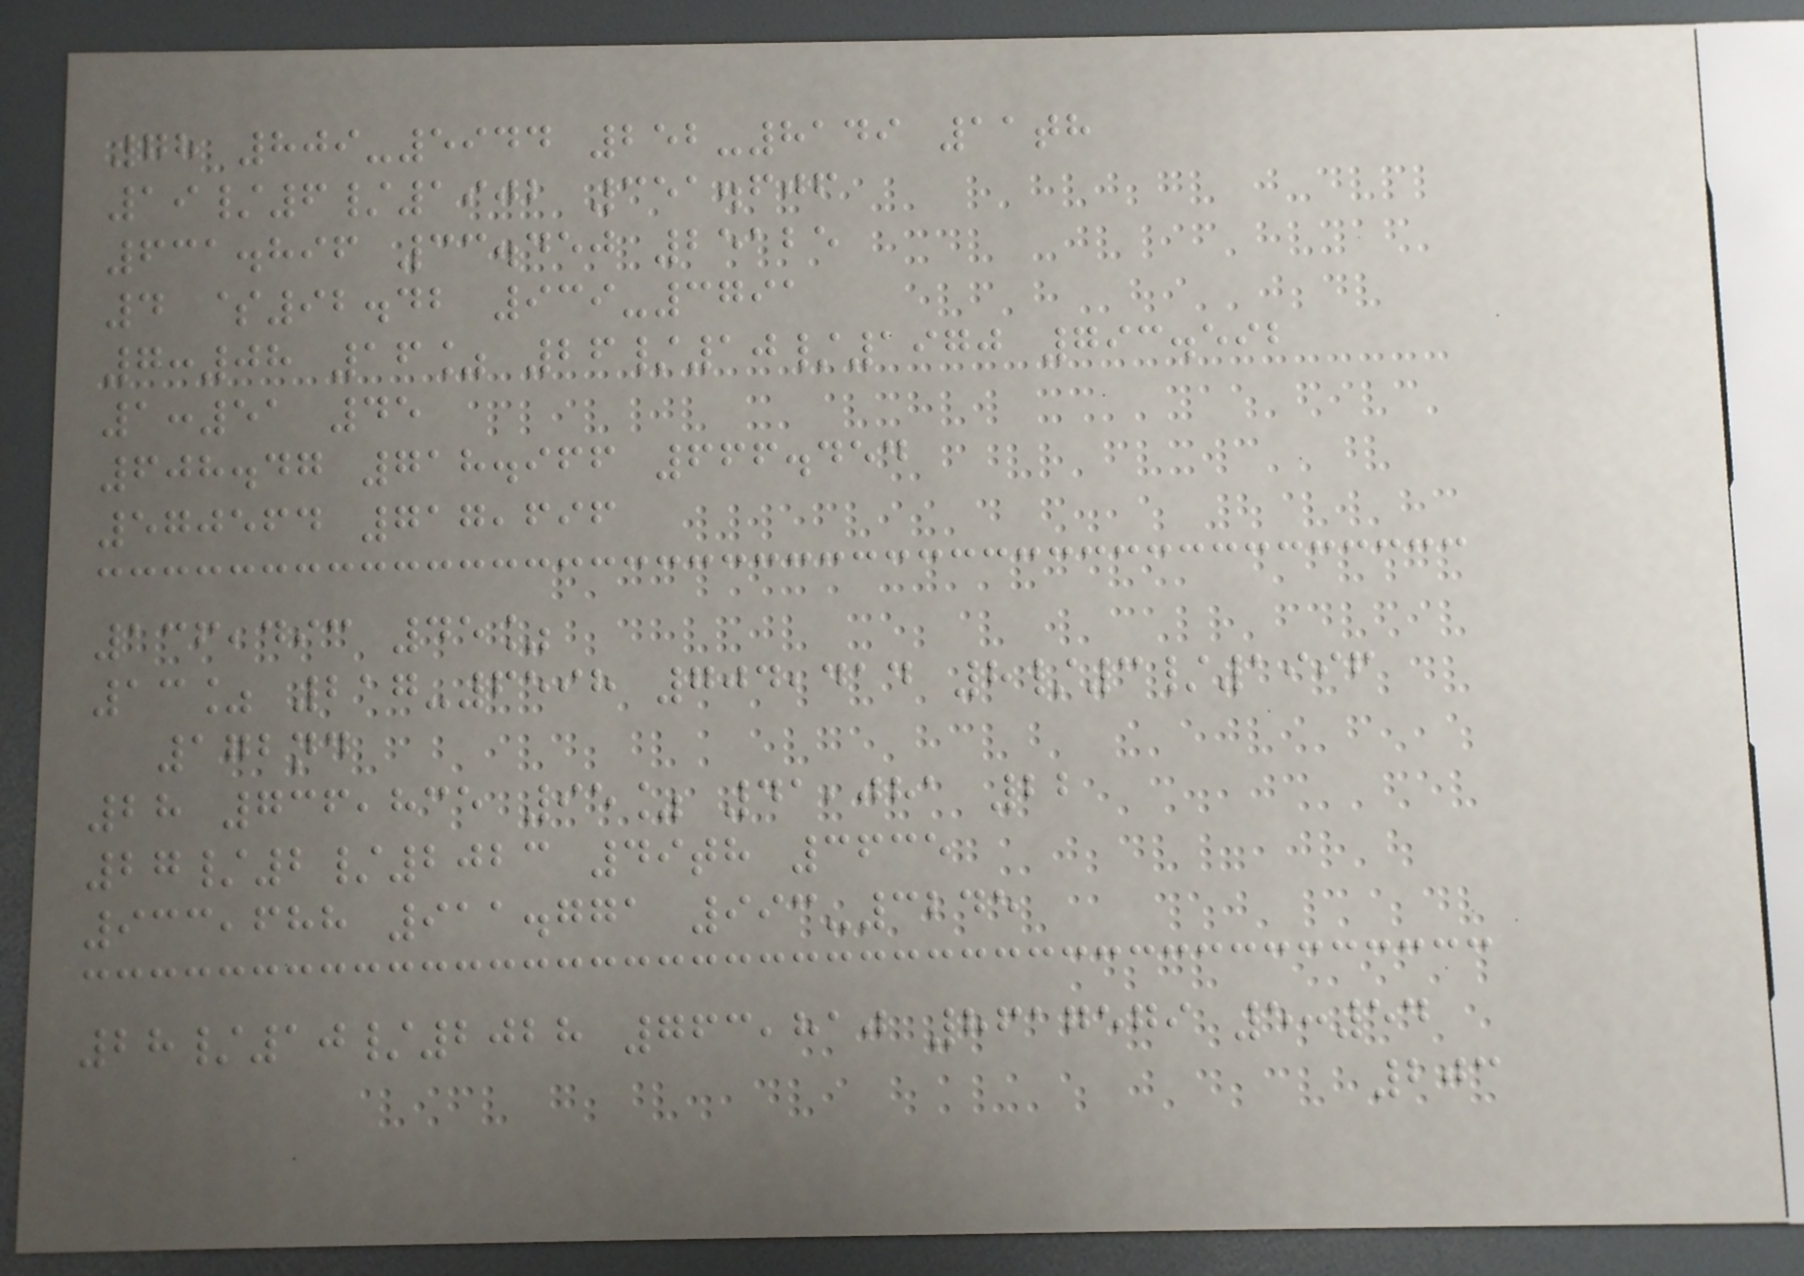78 809-5944 252-8149 11th
19/6/1902 351.606
631.896 33.450 25125
4 $92.42 939-3791
7:08 16% 26/10/1970 793.592
1:51 45
608.47 718.966 666.454
570564 717,696
136,493 45%
13% 217-6598 704,414 8/3/1996
172nd
28 736,835 95% 41,081 22
27/2/2023 49th 3635
933,688 911.771 993-3245
28/10/2028 763,810 8617579 5:54
203
